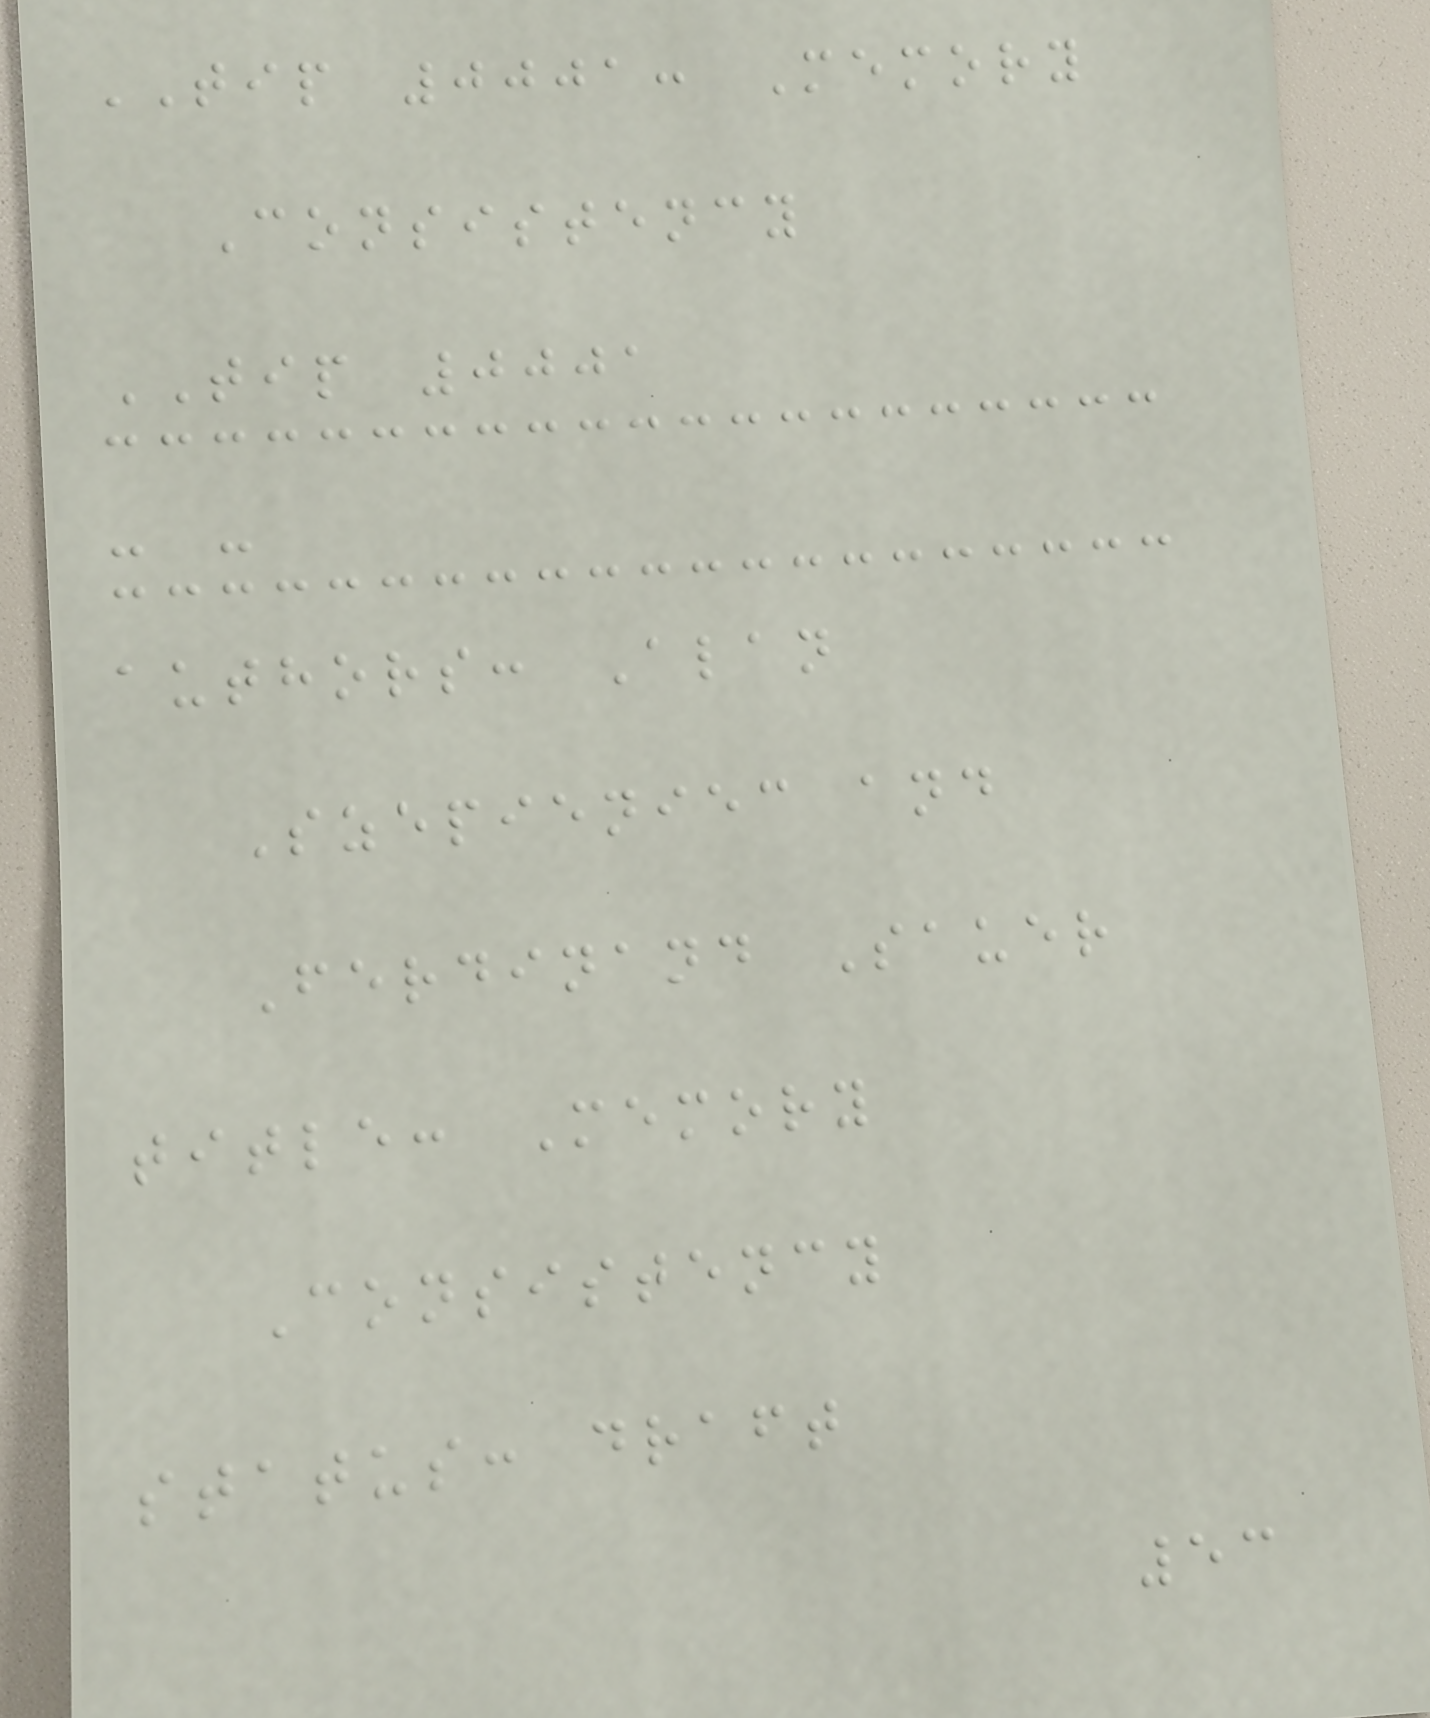TIP 0001: Memory
Consistency
TIP 0001
- -
authors: Alan
Szepieniec and
Ferdinand Sauer
title: Memory
Consistency
status: draft
53
